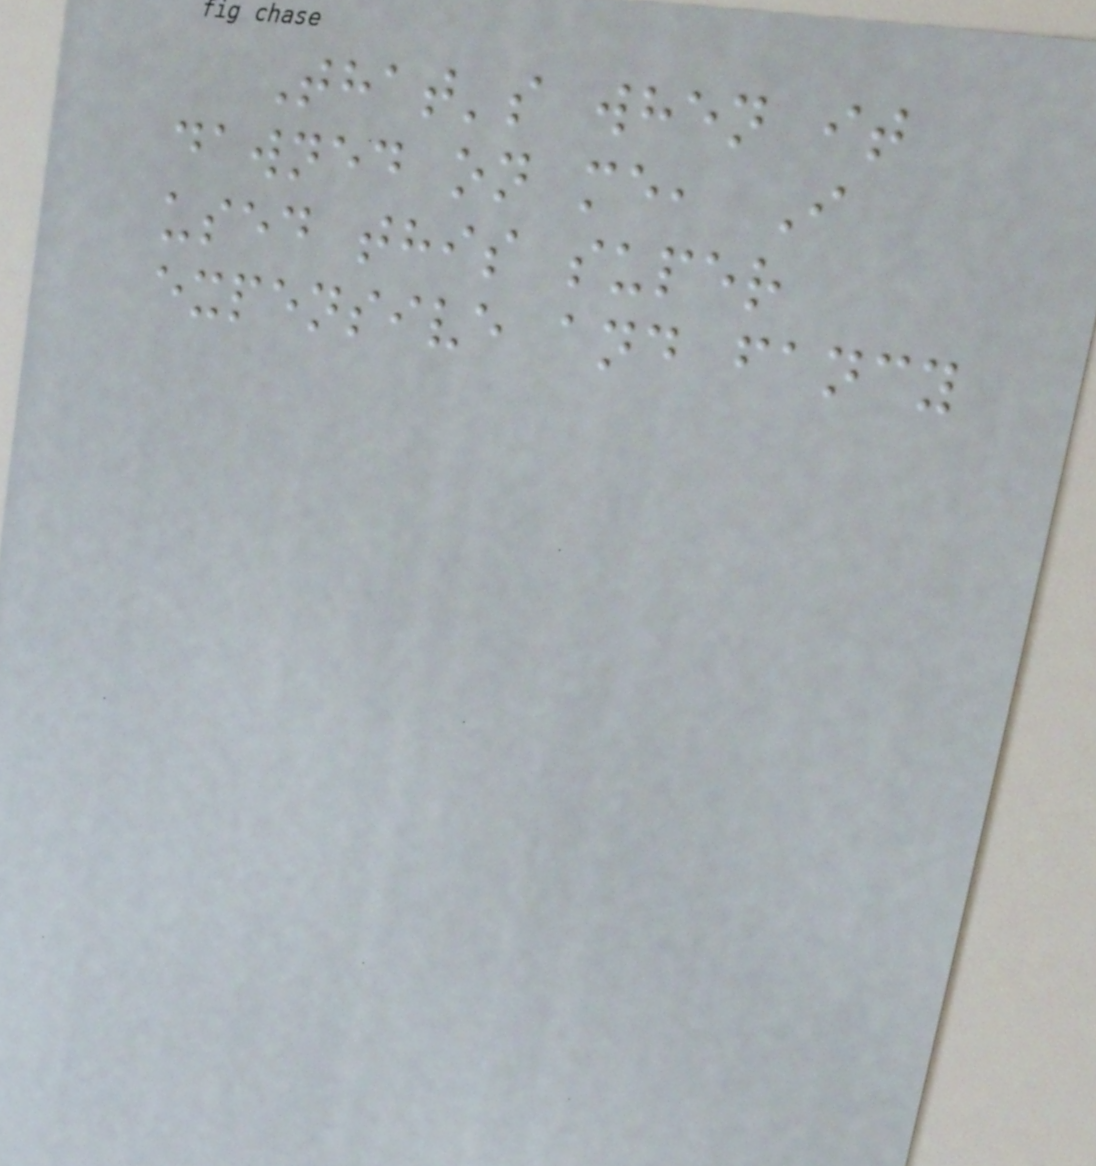That's when it
dawned on me, I
used this super
expensive and fancy
